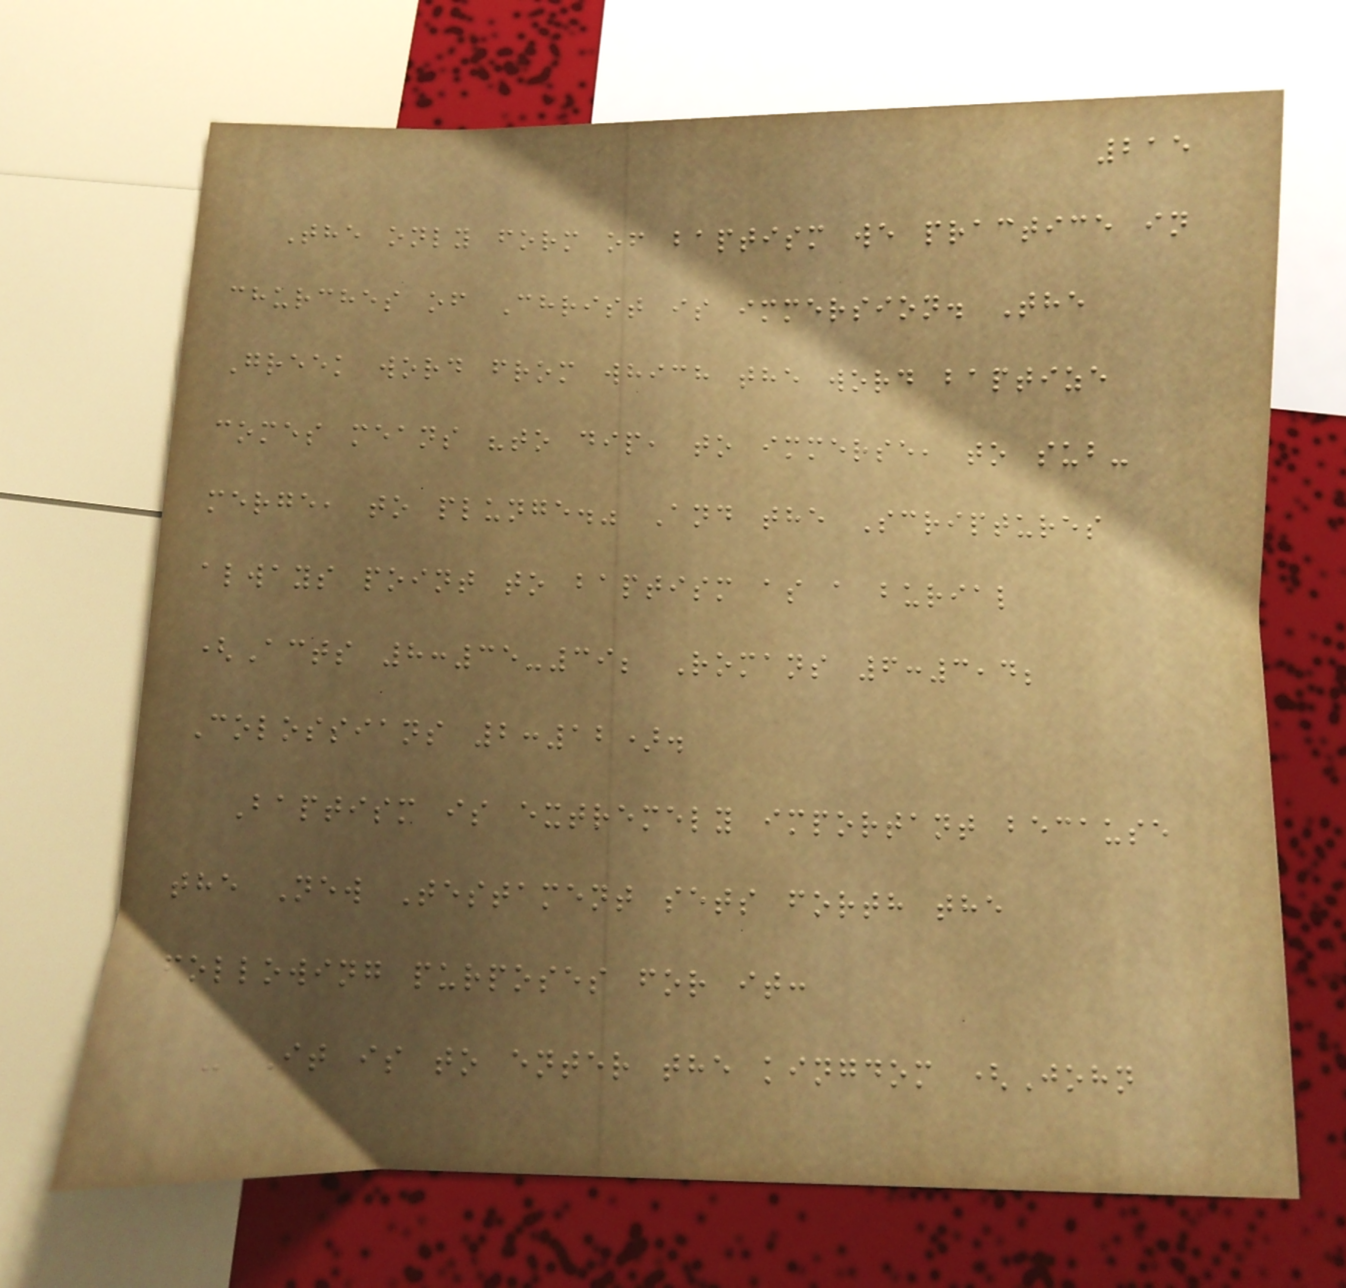215
The only form of baptism we practice in
churches of Christ is immersion. The
Greek word from which the word baptize
comes means "to dip, to immerse, to sub-
merge, to plunge." And the Scriptures
always point to baptism as a burial
(Acts 8:35-39; Romans 6:3,4;
Colossians 2:12).
Baptism is extremely important because
the New Testament sets forth the
following purposes for it:
- It is to enter the kingdom (John
